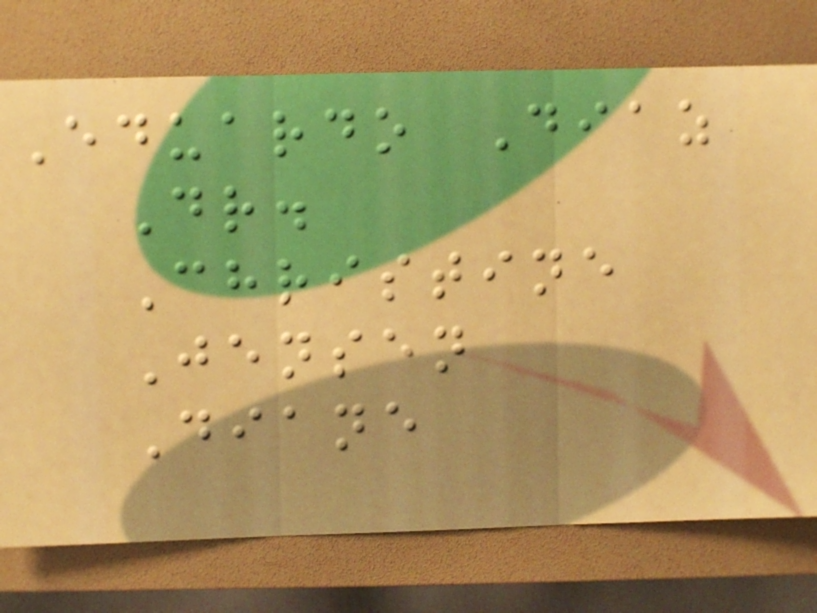Eduardo Diaz
Dr.
Christine
Jensen
Diane
